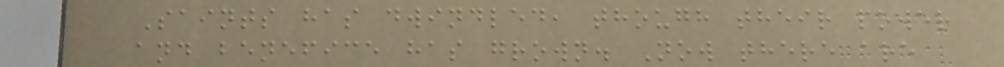Saints has dwindled, though their power
and benefice has grown. Now there are
